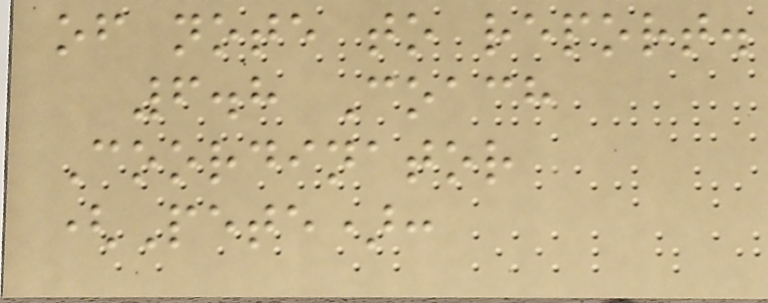of note to report.
6.8 Coach
Coordinator
(Pete):
